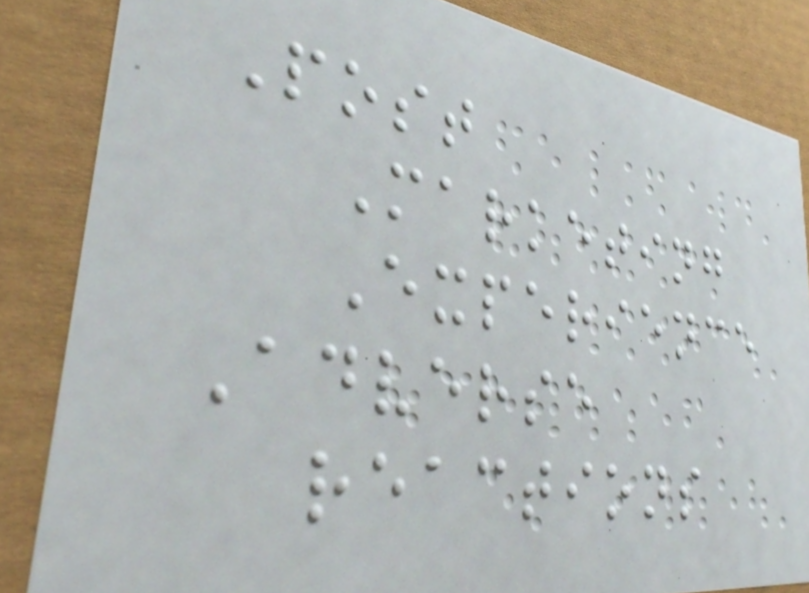Post
Marketing
Experience
Adverse
reactions
